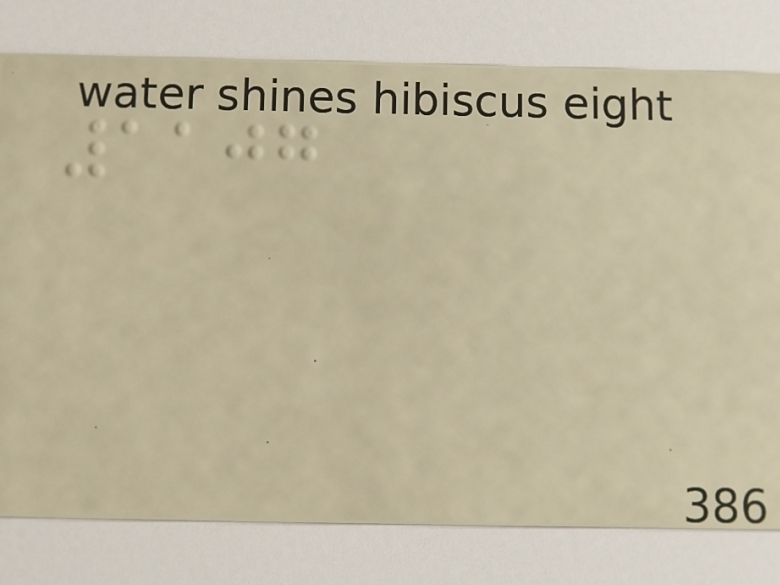1107
